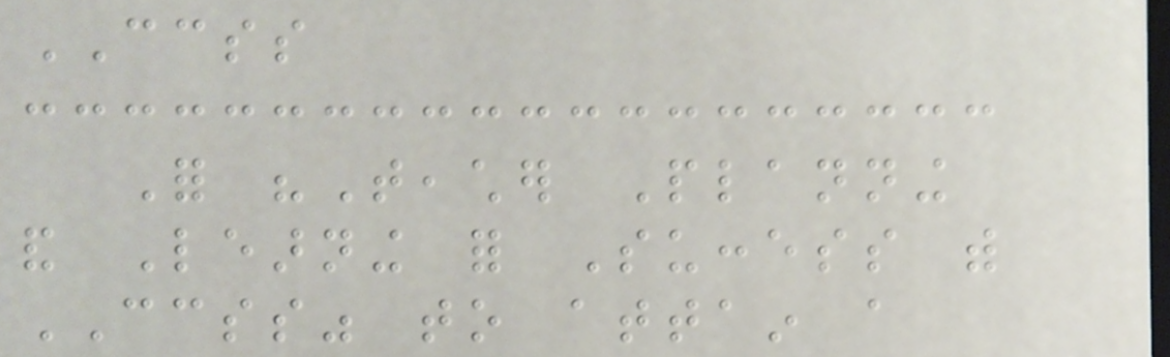CCSS
For "Teacher Planning
and Learning for Success with
CCSS" to attain a
